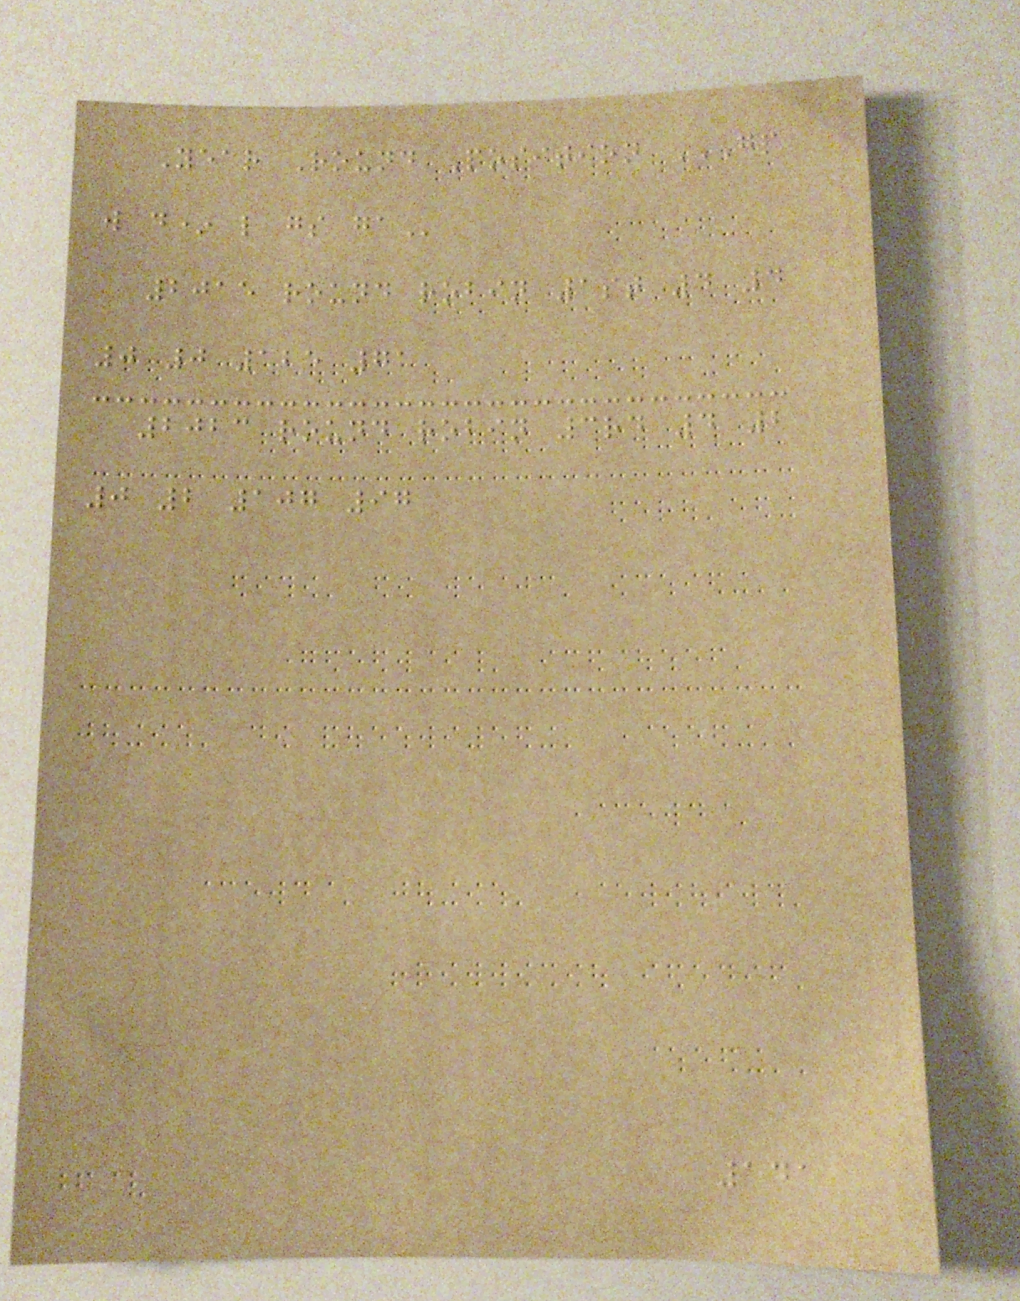Year Round Position GP
W D* L GS GA
2015 round robin 1st 4 4
0 0 125 71
2023 round robin 3rd 4 2
0 2 107 97
141
